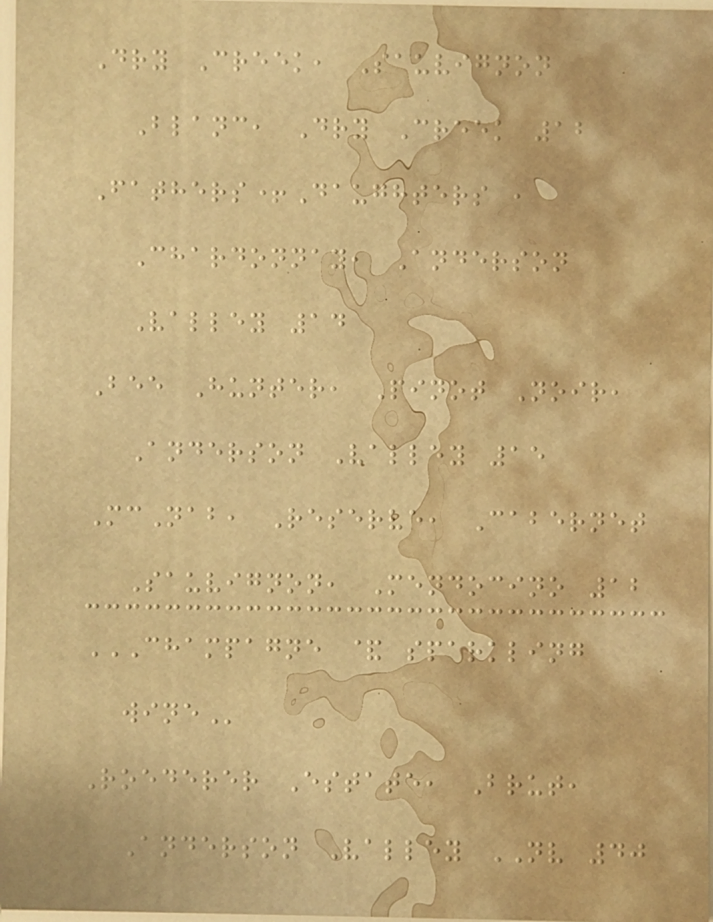Dry Creek, Sauvignon
Blanc, Dry Creek 12
Fathers+Daughters ,
Chardonnay, Anderson
Valley 14
Bee Hunter, Pinot Noir,
Anderson Valley 15
McNab, Reserve, Cabernet
Sauvignon, Mendocino 12
CHAMPAGNE & SPARKLING
WINE
Roederer Estate, Brut,
Anderson Valley NV 40
